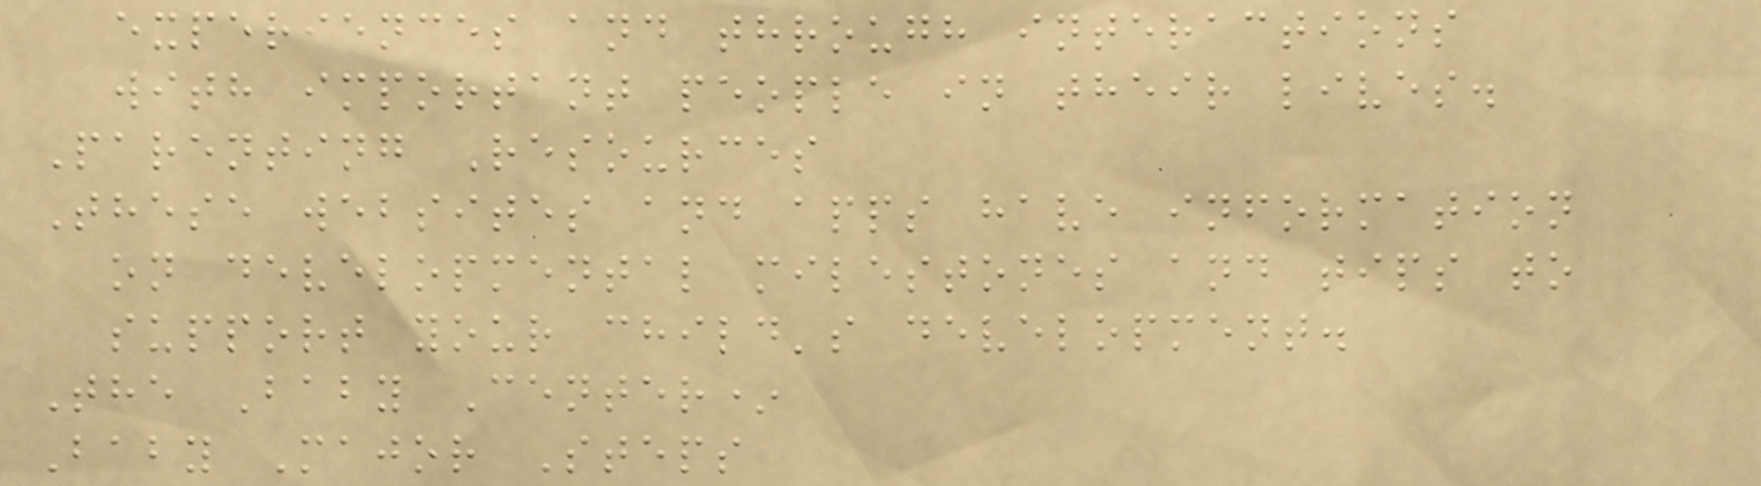experiences and through interactions
with important people in their lives.
Parenting Resources
These websites and apps have information
on developmental milestones and tips to
support your child's development.
The Baby Center*
Baby Major Steps
